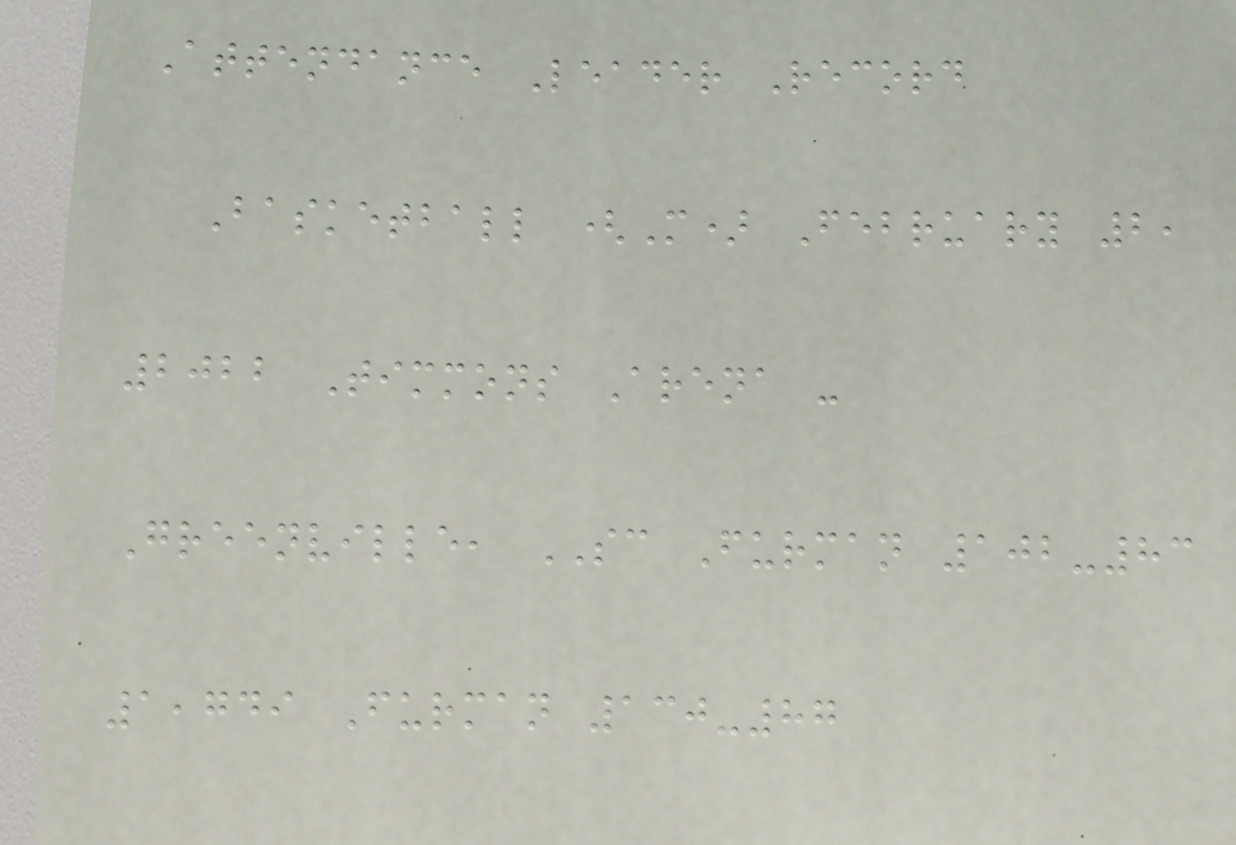Attendance Leader Record
Basketball (M) February 2,
2022 Timmons Arena -
Greenville, SC Furman 102-83
1,749 Furman 130-87
